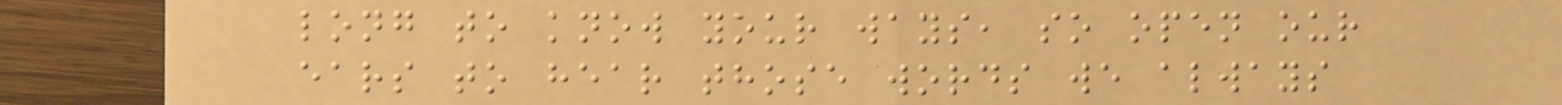long to know your ways, so open our
ears to hear those words we always
